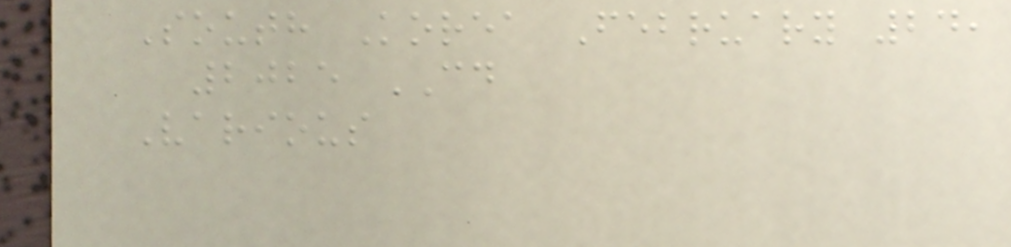South Korea February 24,
2025 CD
Various
